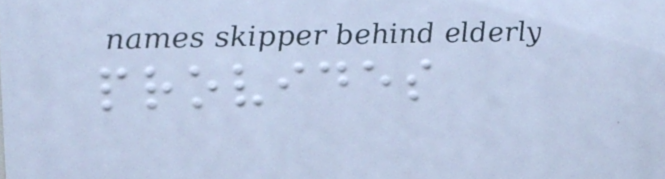provides
